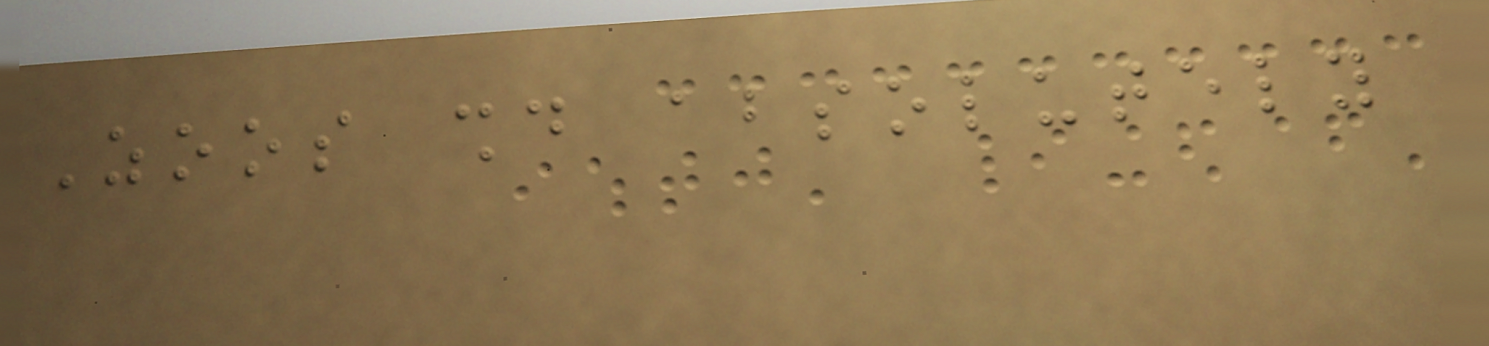Zoos should absolutely
